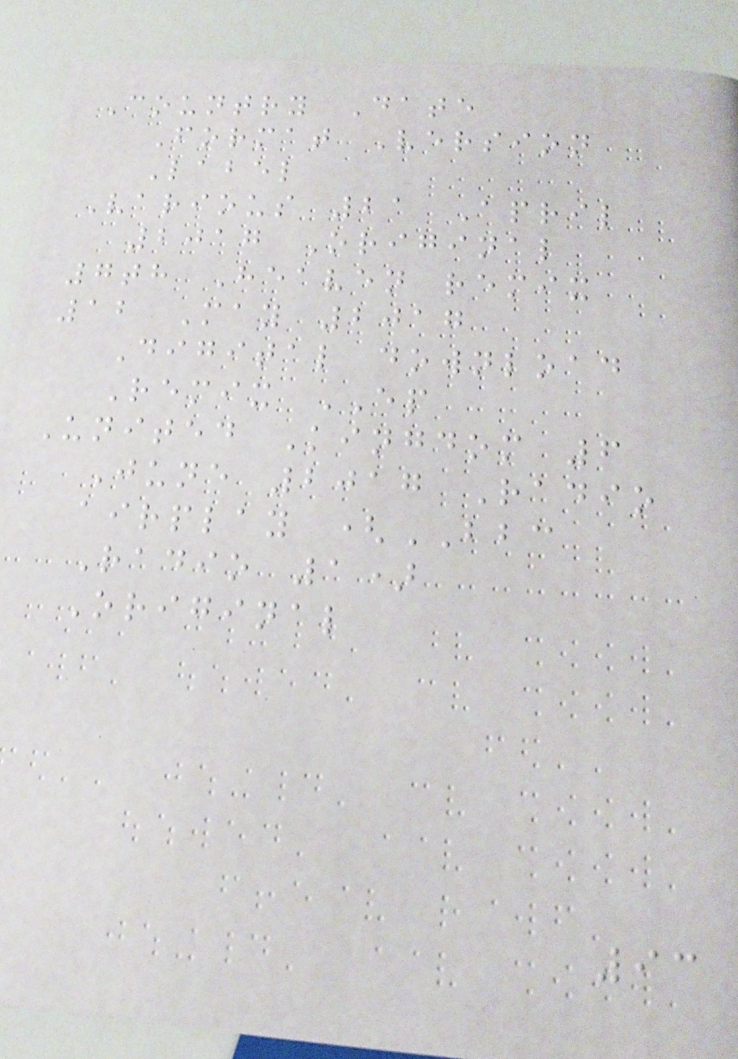Country Date
Format Version
Label
Various 21 April
2017 Original
7th Heaven remix
12 May 2017
Digital download
Remix EP
United Kingdom 6
June 2017 Radio
airplay (BBC
Radio 1)
Original
93
